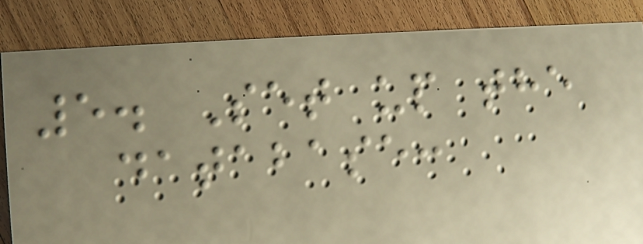5. Set up the
database:
